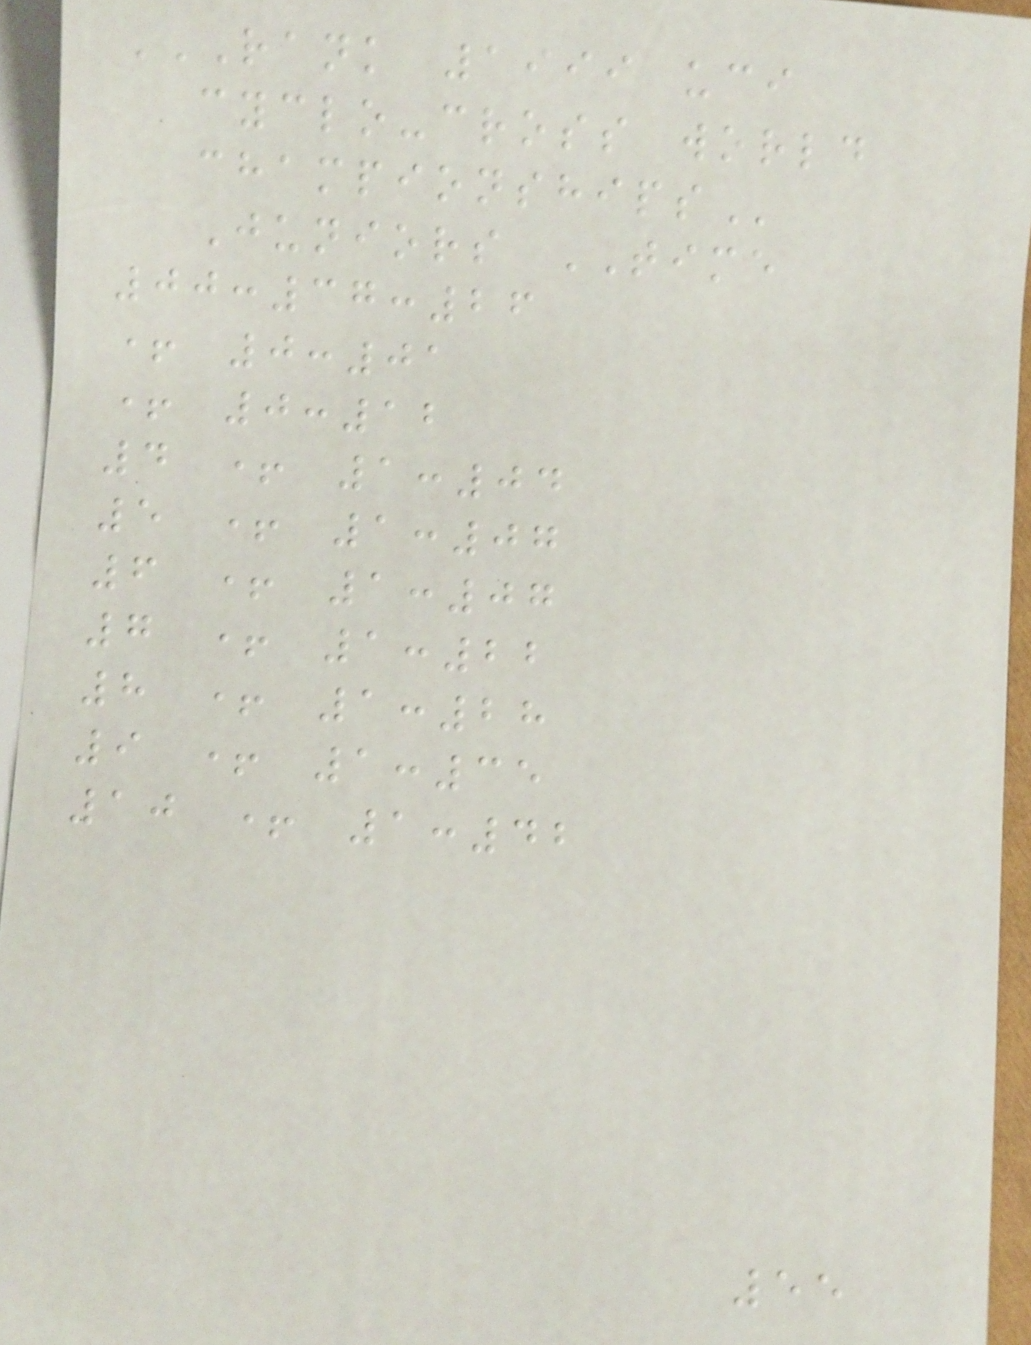RANK 1999 UCI
CYCLO-CROSS WORLD
CHAMPIONSHIPS
Juniors TIME
00:37:26
+ 0:01
+ 0:12
4 + 1:04
5 + 1:07
6 + 1:07
7 + 1:22
8 + 1:28
9 + 1:35
10 + 1:42
55
